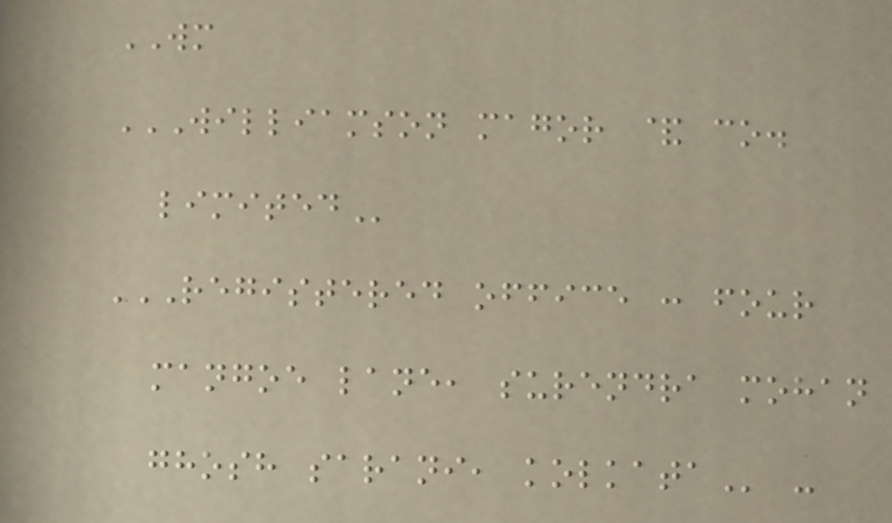WM
WILLIAMSON MAGOR & CO.
LIMITED
REGISTERED OFFICE : FOUR
MANGOE LANE, SURENDRA MOHAN
GHOSH SARANI, KOLKATA -
